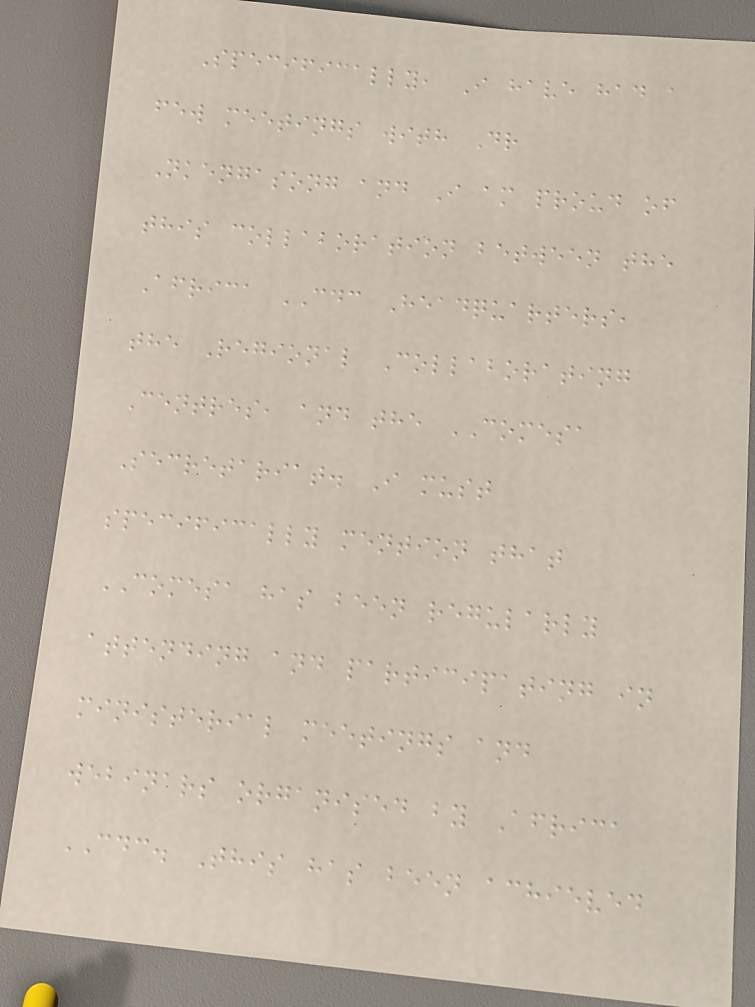Specifically, I have had a
few meetings with Dr
Nkengasong and I am proud of
this collaboration between the
Africa CDC Headquarters,
the Regional Collaborating
Centres, and the COMESA
Secretariat. I must
specifically mention that
COMESA has been regularly
attending and participating in
ministerial meetings and
webinars organised by Africa
CDC. This has been achieved
